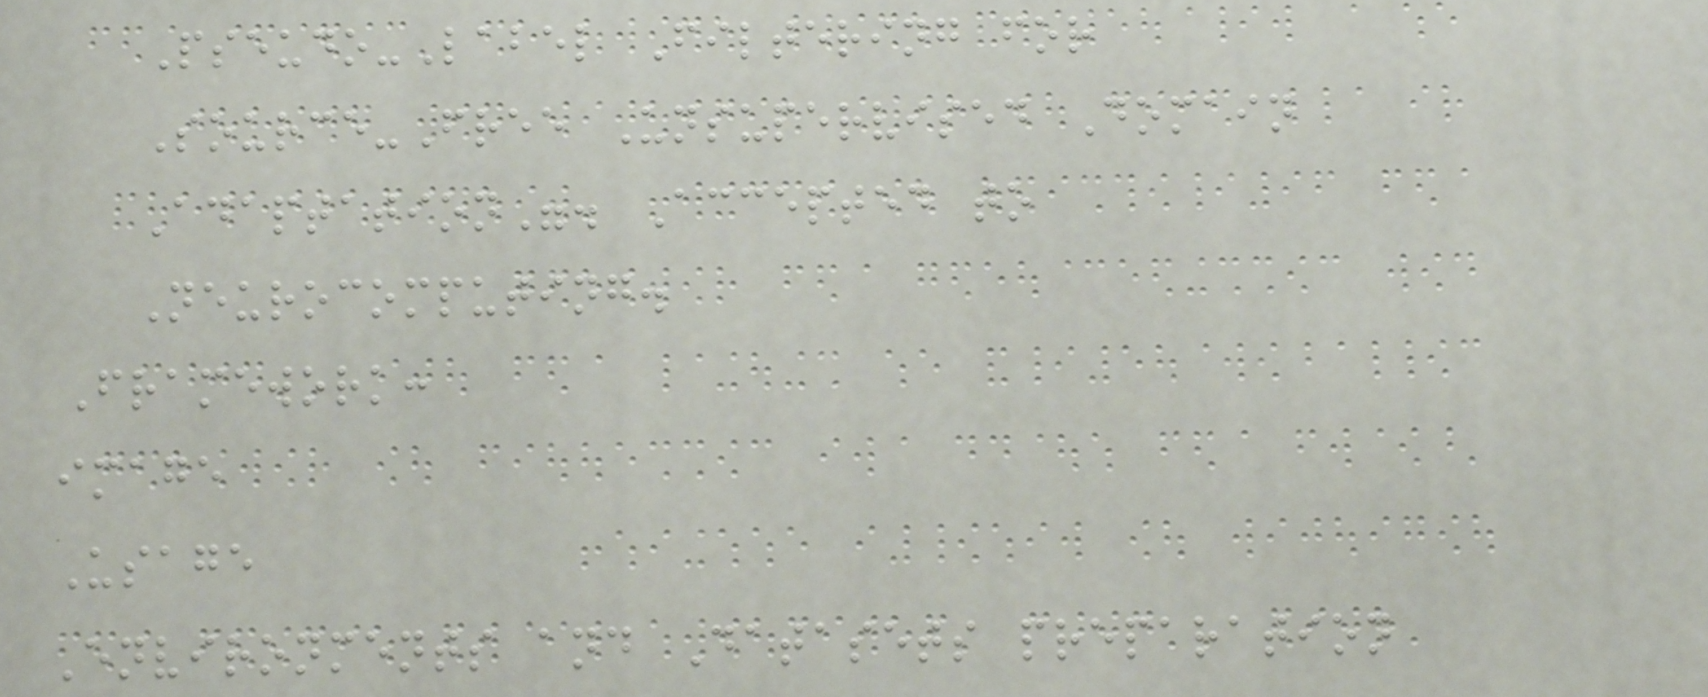Pseudo-Label Filtering for
Source-Free Unsupervised Domain
Adaptation". Accepted to
Neurocomputing.
Framework:
image
Usage
Environments and Datasets preparation
